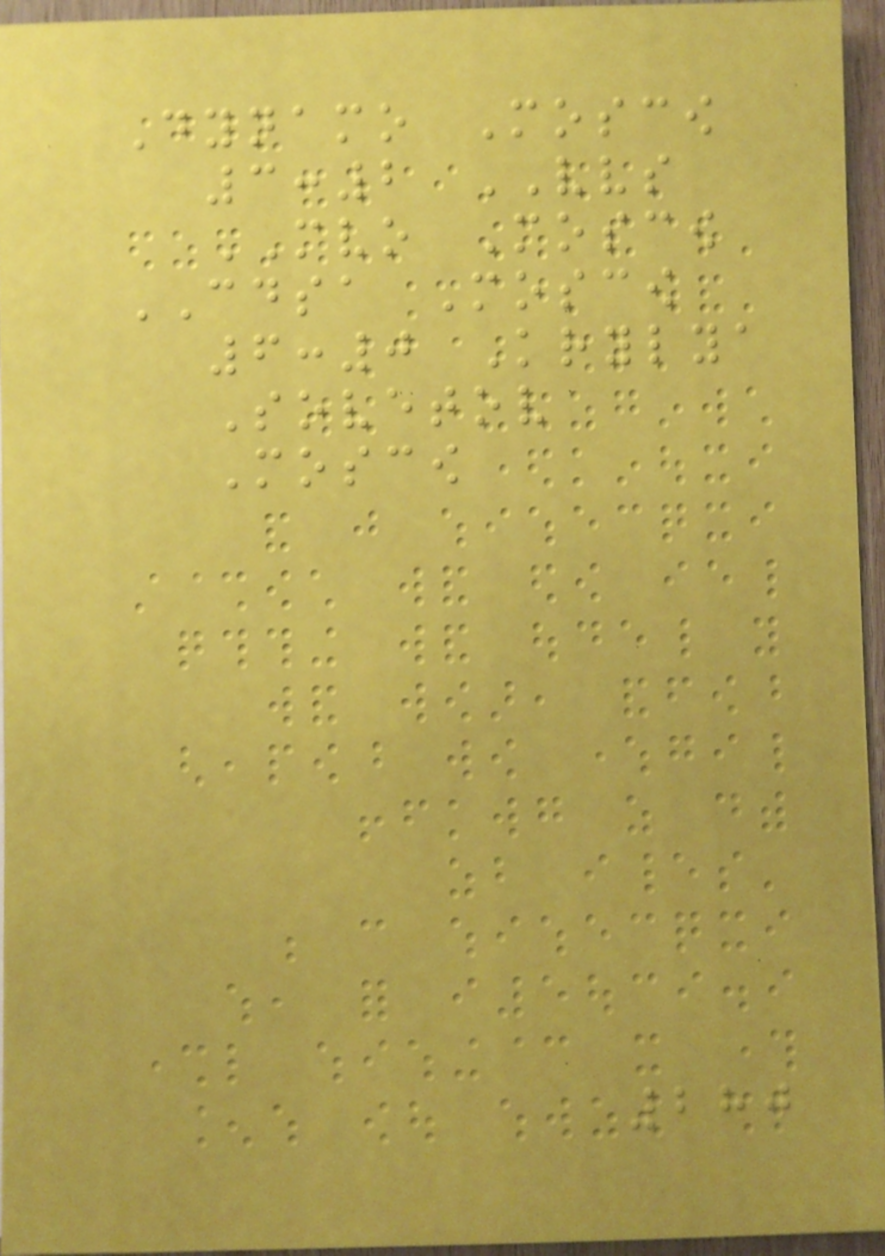Dynamo Moscow
3:2 VVS
MVO Moscow
CDSA Moscow
6:0 Krylya
Sovetov
Moscow
280
